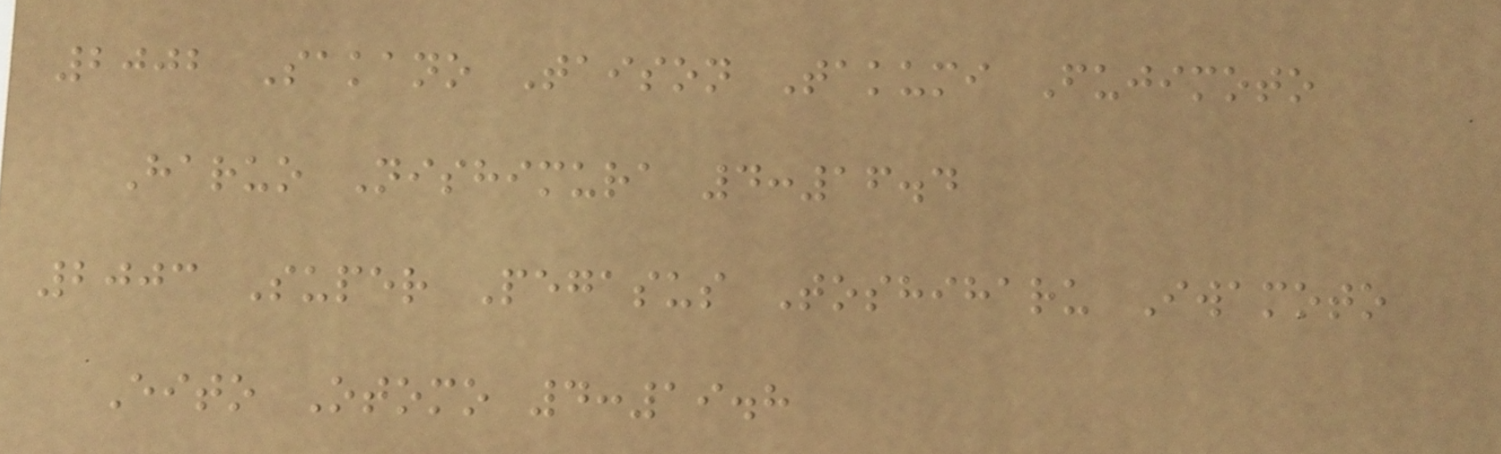2002 Sakano Taison Takumi Fujimoto
Haruo Nishimura 4:16.4
2003 Super Pegasus Toshiharu Iwamoto
Eito Otomo 4:19.8
